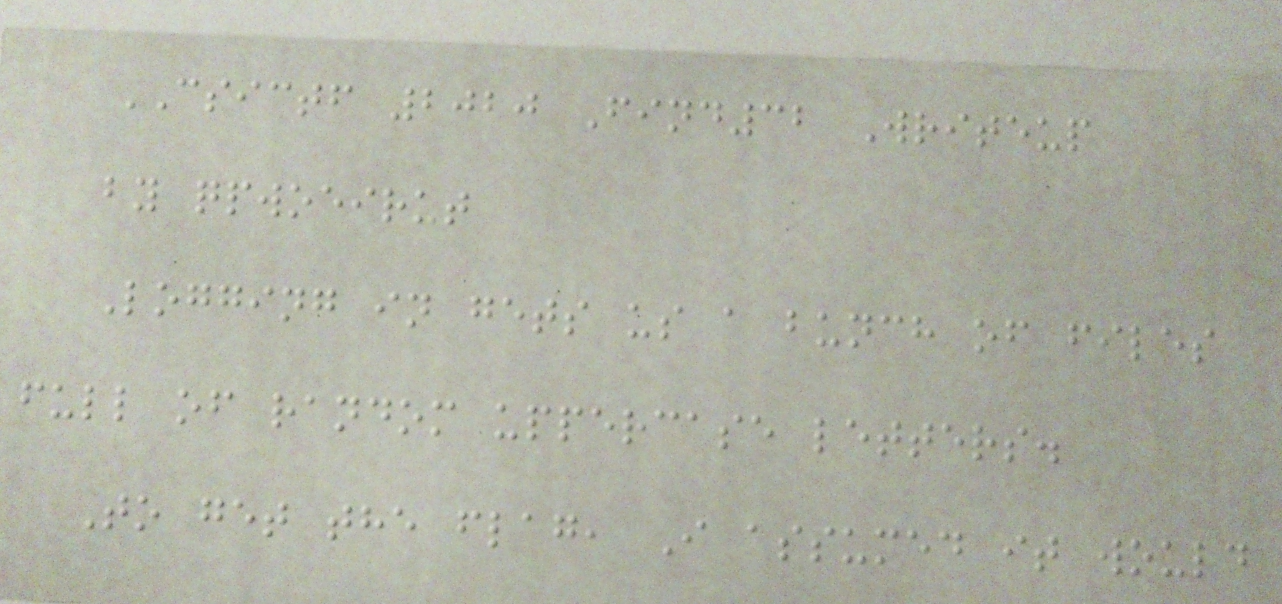CSICTF 2020 Find32 Writeup
by qpwoeirut
Logging in gets us a bunch of files
full of random uppercase letters.
To get the flag, I assumed it would
